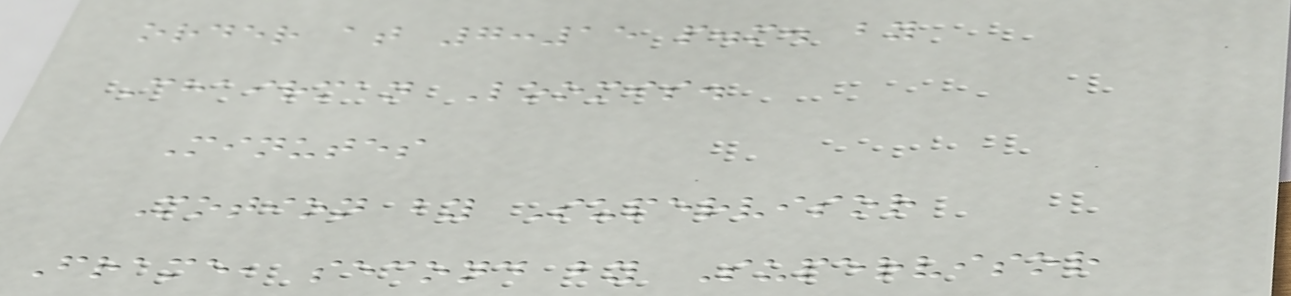order at 7:15 p.m. by
Chairman Loomis.
Minutes
Motion by Supervisor
Frame, second by Supervisor
